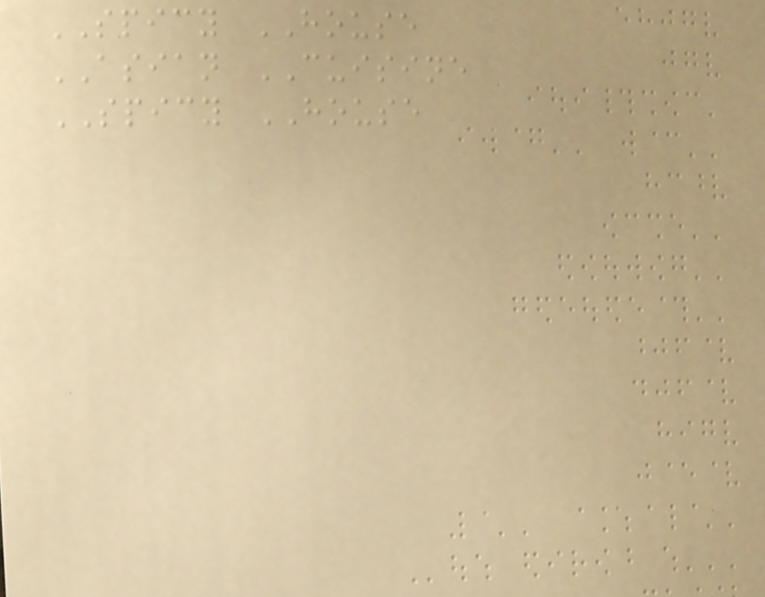SPICY HOUSE
ASIAN CUISINE
SPICY HOUSE
